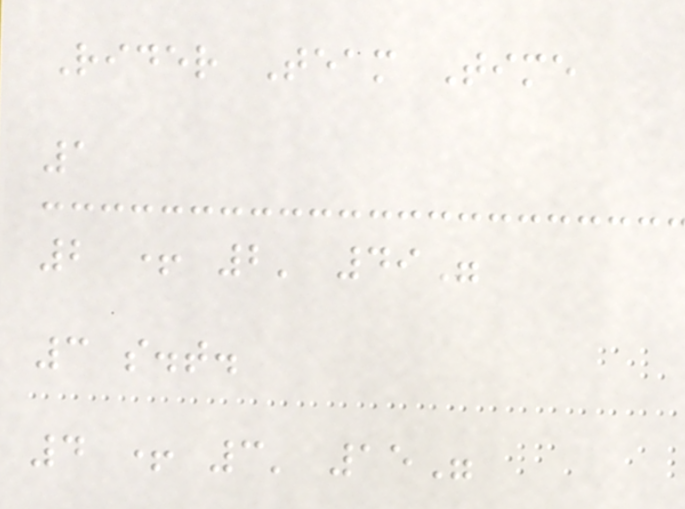Rider Team Time
1
2 + 2' 49"
3 s.t.
4 + 3' 15"
